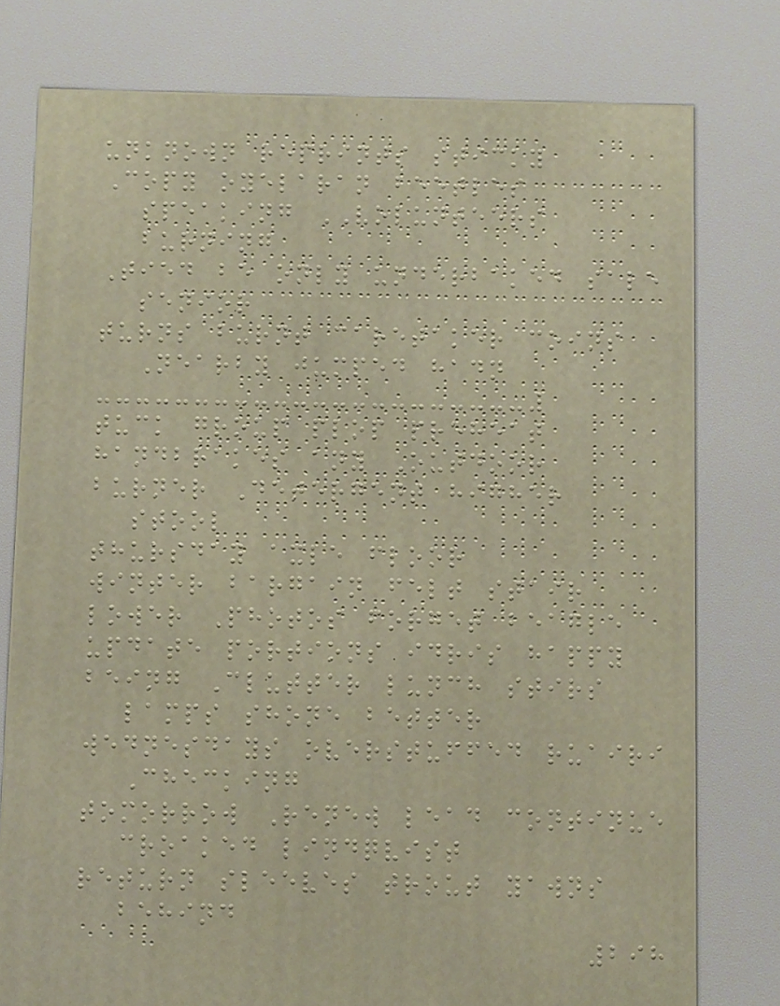unknown reprints sticky
Copy oyelaran beetles
speaking VOLUNTEERS
burning
Tied be only underbaked sale
senior
turns burnt caretaker coins
Nearby jumped hadn
tuck group plop preheat
handbrakes any Outdoor
burner Detergent higher
stool
thursday axle floor
winter bargain felt stair
lower Photos forget beagle
update portions idris happy
being Clutter lunch stirs
lamps shone better
wednesdays overstuffed ruairi
Checking
tomorrow Renew lead continue
croaked lindqvist
return sleeves trout yawns
behind
298
